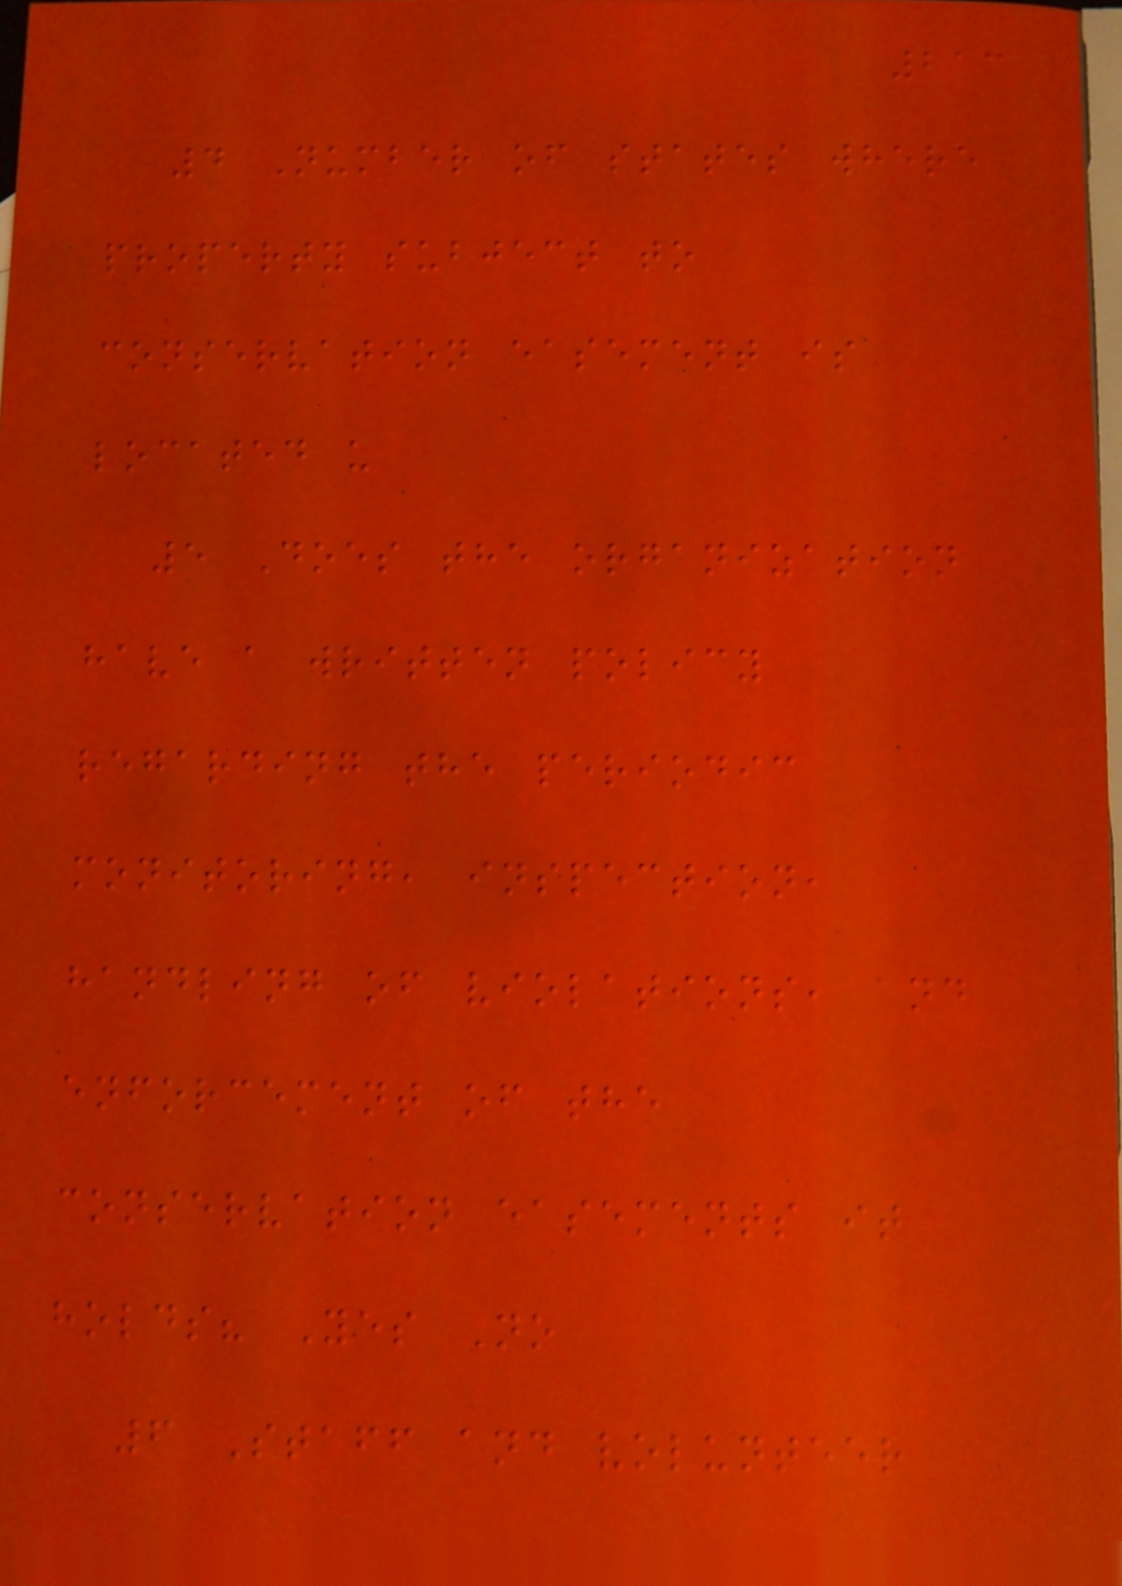213
4 Number of states where
property subject to
conservation easement is
located u
5 Does the organization
have a written policy
regarding the periodic
monitoring, inspection,
handling of violations, and
enforcement of the
conservation easements it
holds? Yes No
6 Staff and volunteer
